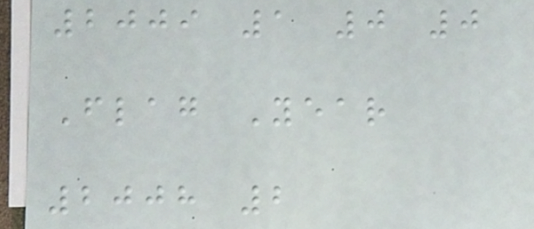2009 1 0 0
Flag Year
2008 2
